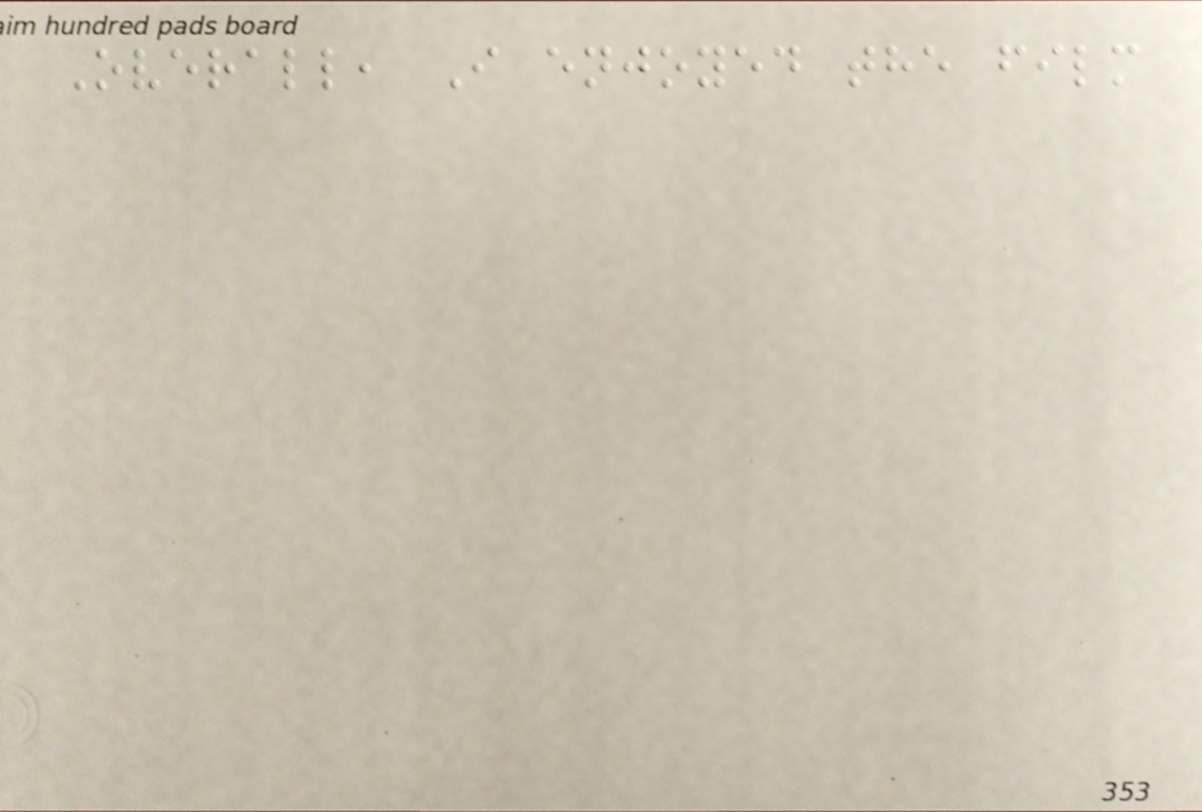Overall, I enjoyed the film
